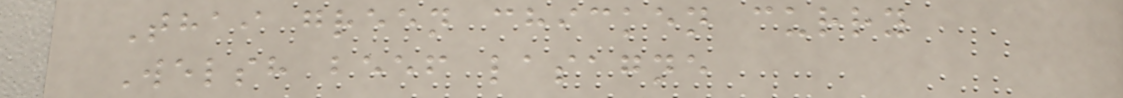Thai green chicken curry
Welsh beef lasagne
